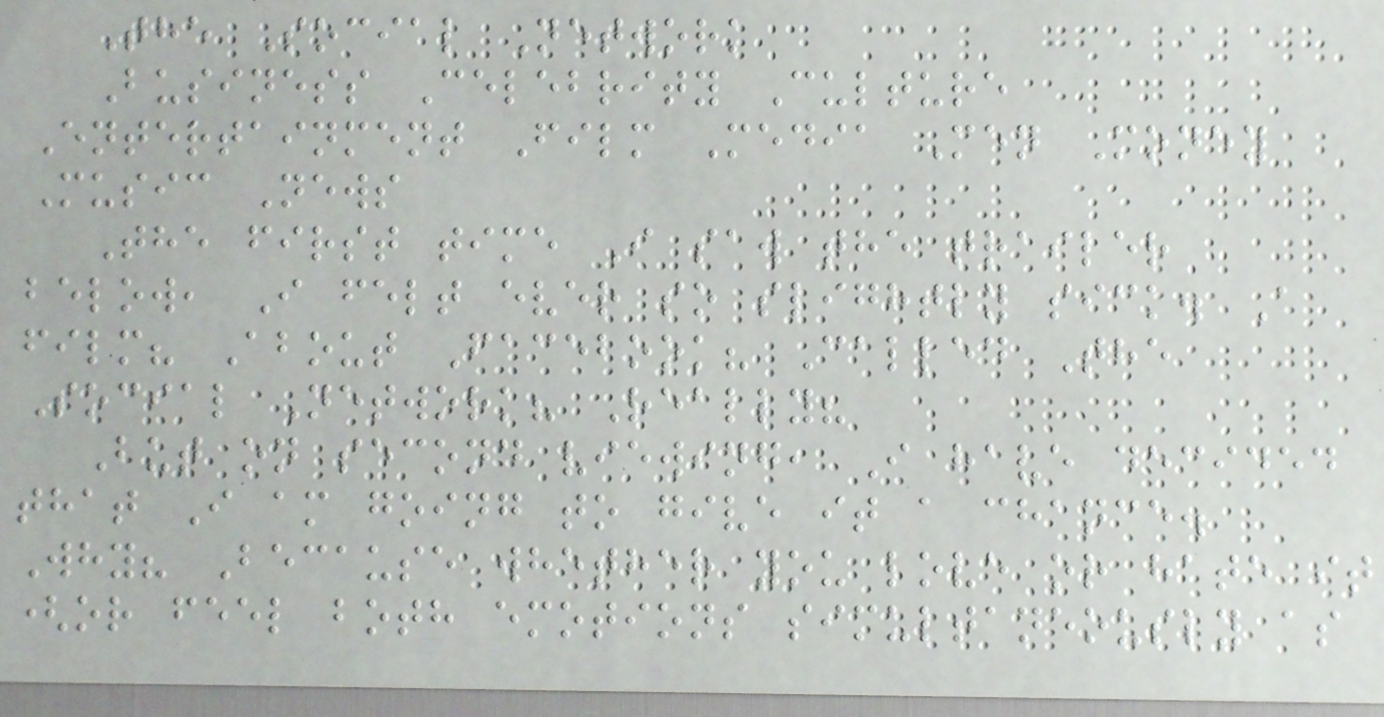The Social Network
Business Celebrity Culture
Entertainment Film Media Men Money
Music News
The first time I saw the trailer
below, I felt ever so slightly sick. A
film? About Facebook? Called The
Social Network? Really?
But on second viewing, I have decided
that I am going to give it a chance.
Why? Because whether you love or hate it
(or feel both emotions simultaneously as
